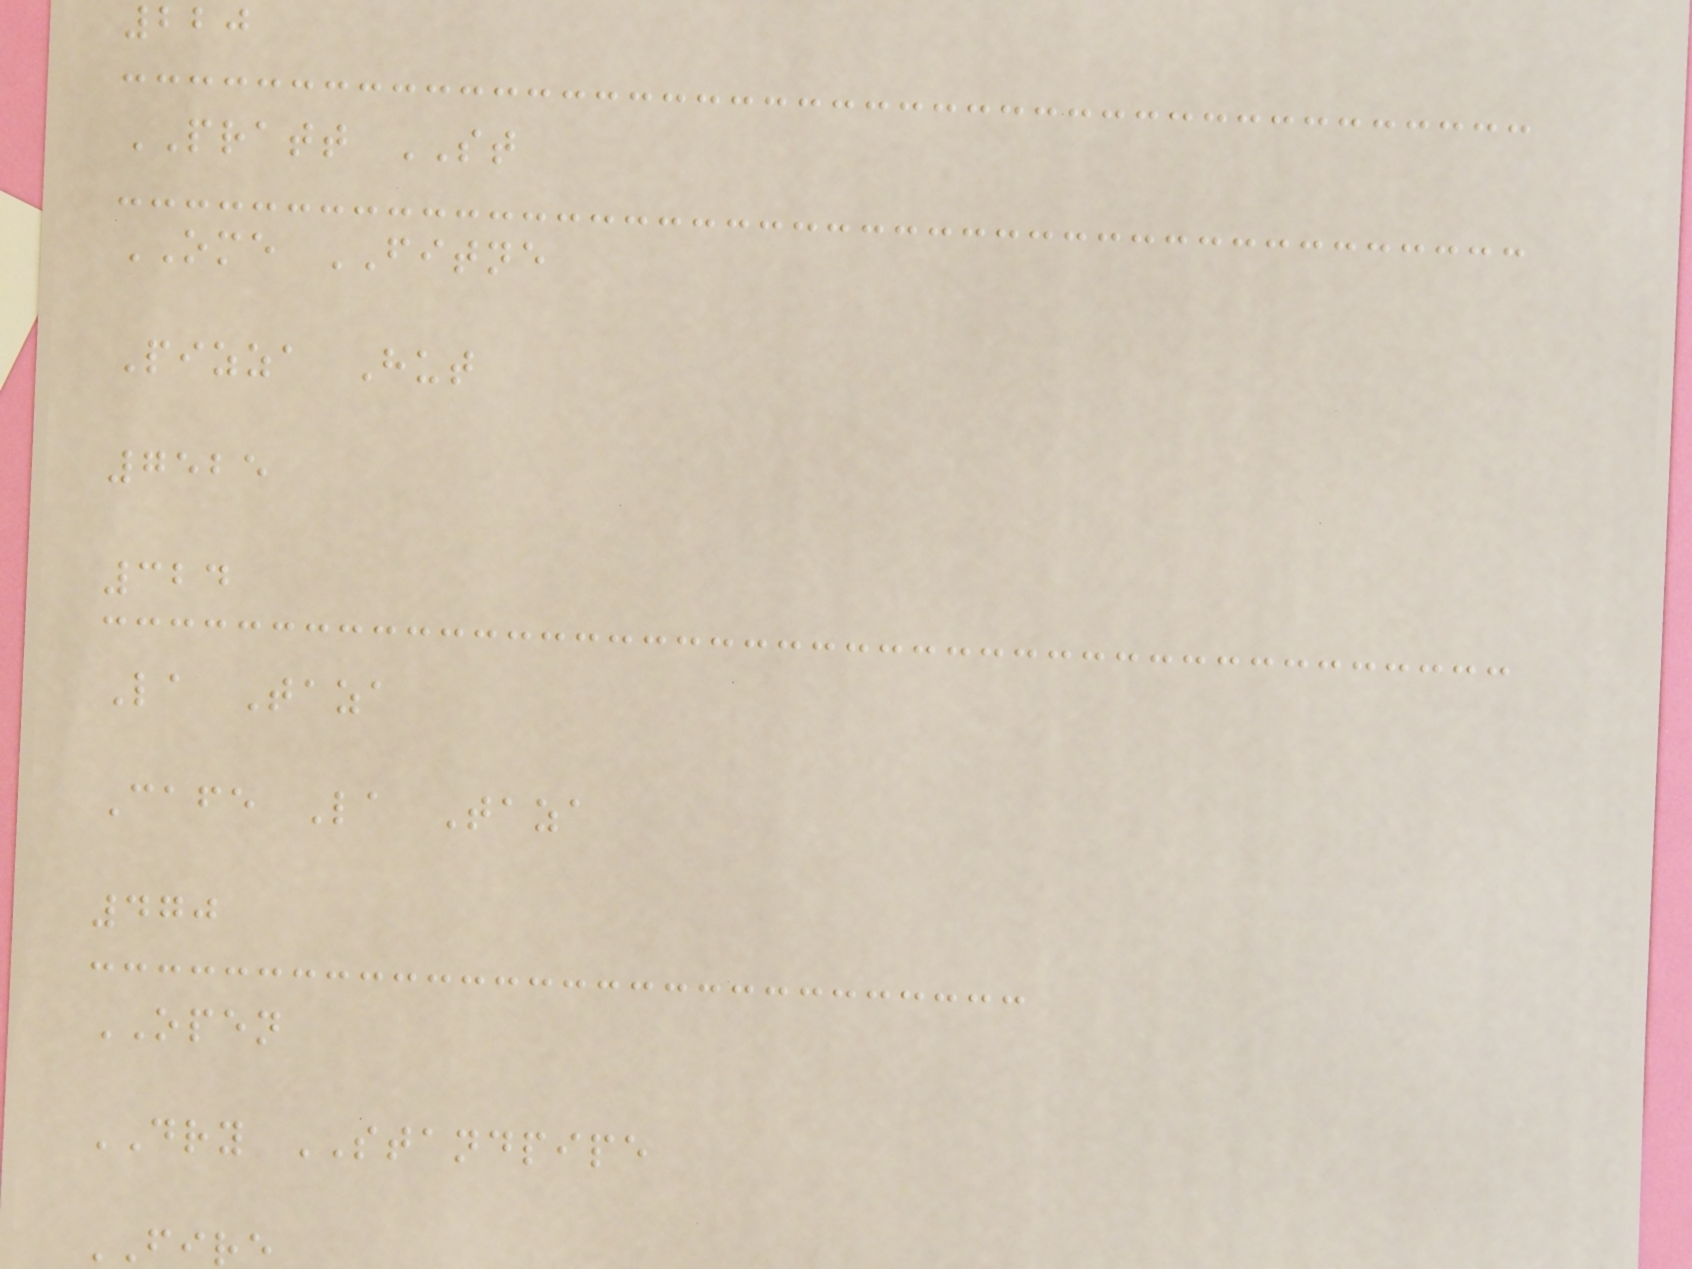220
PRATT ST
OME FITNE
Pizza Hut
7525
324
La Taza
Cafe La Taza
470
OPEN
DRY STANDPIPE
FIRE
